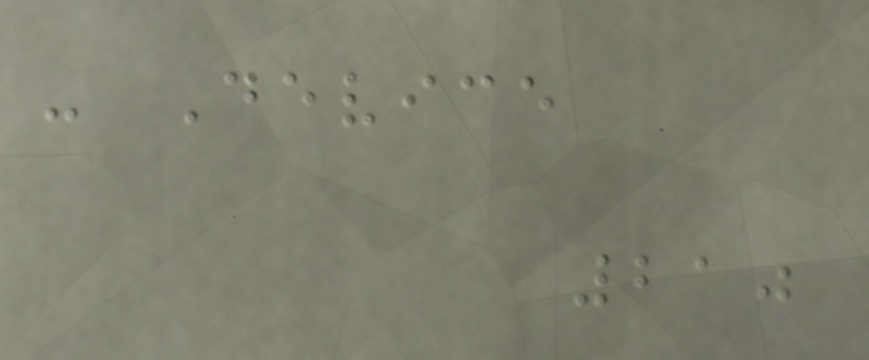- Device
210
